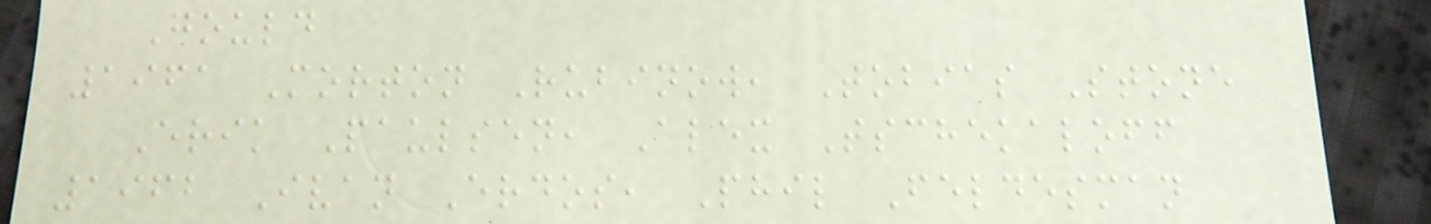Gould
1961 Morton Rubinow, Tobias Stone
Erik Paulsen, Alex Tschekaloff
1962 Ivan Erdos, Phil Feldesman
